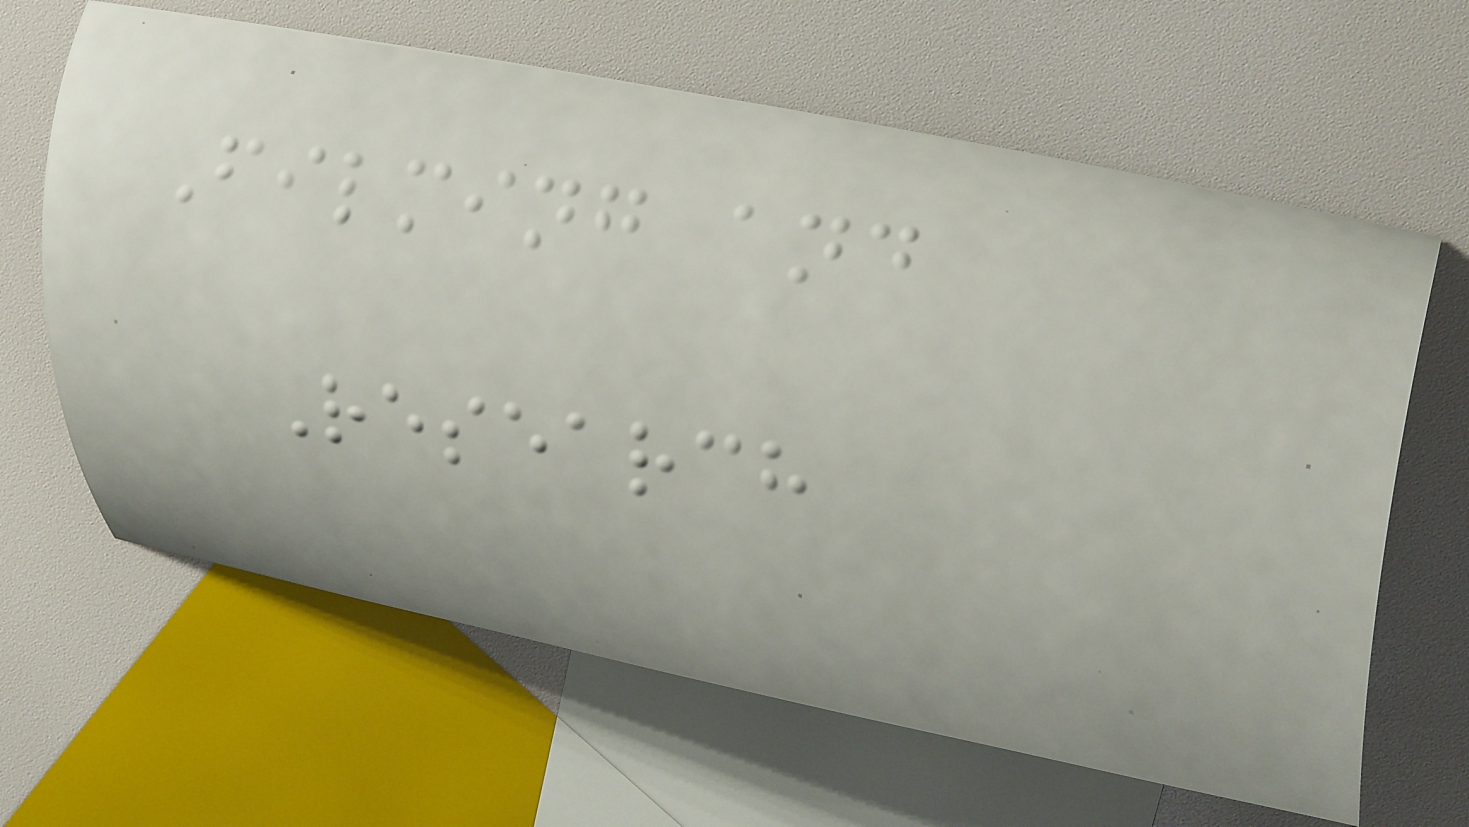Filming and
Research
